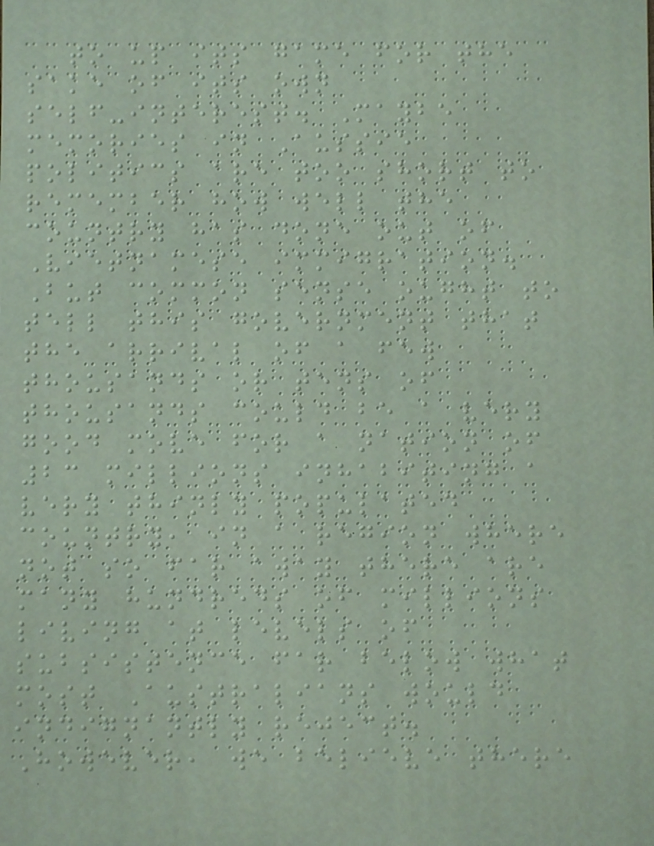to up its game for the
sake of its own
self-interest. Maybe
memories in Aussie
politics are too short to
remember how well the
country has done out of
Vietnamese immigration.
But common sense ought to
tell this government that
the arrival of a few
thousands or tens of
thousands could be a very
good move for a nation of
23 millions inhabiting a
very thinly populated
country, in a region where
not so far away there are
many hundreds of millions
living at levels of
subsistence far below what
most Australians would
indignantly reject.
However, we believe there
